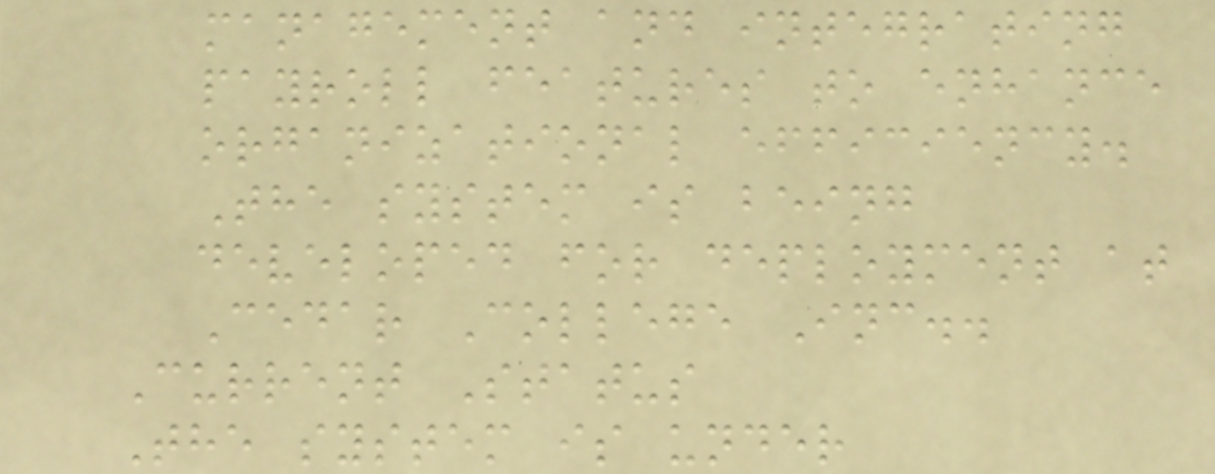management and integrating
payroll features to enhance
organizational efficiency.
The system is being
developed for deployment at
Cedar College Inc..
Current Status
The system is under
